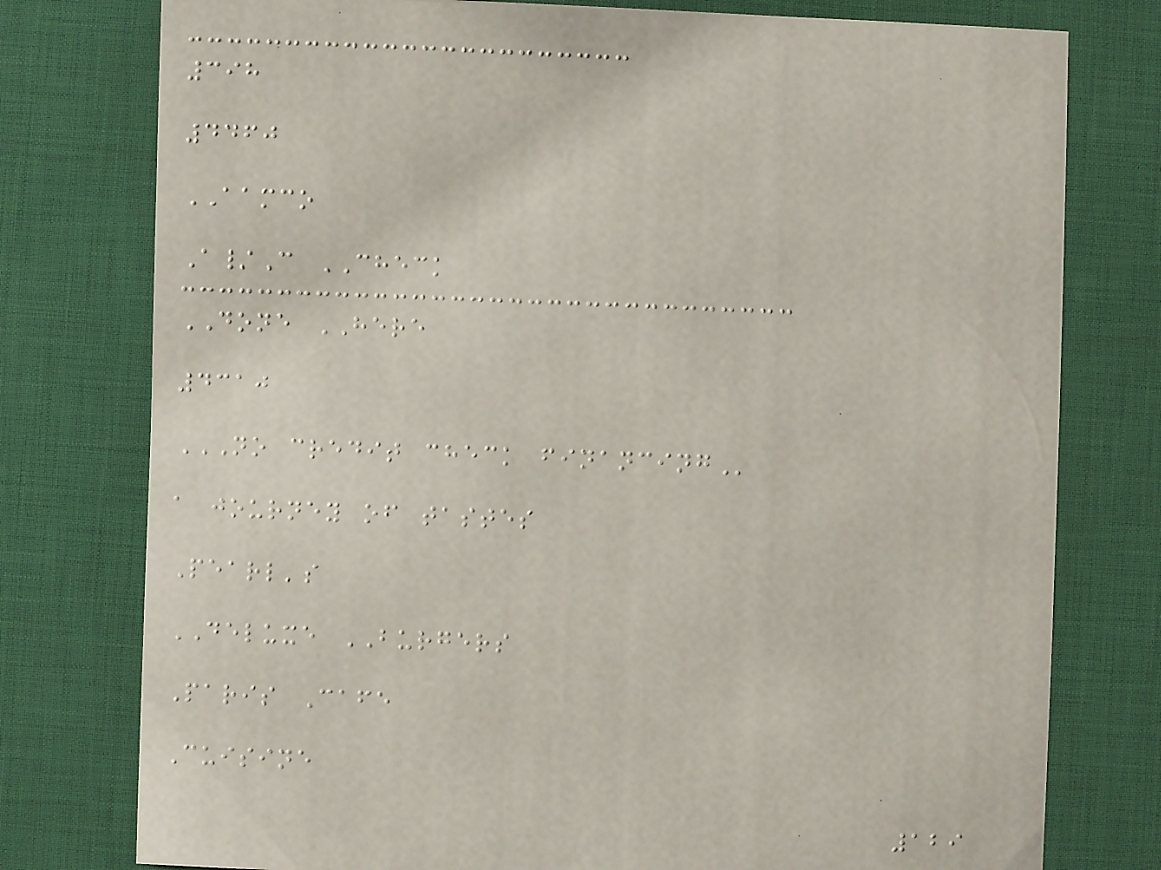398
4460
AAMCO
A/C CHECK
DONE HERE
4310
NO CREDIT CHECK FINANCING
a journey of tastes
Pearl's
DELUXE BURGERS
Paris Cafe
Cuisine
129
